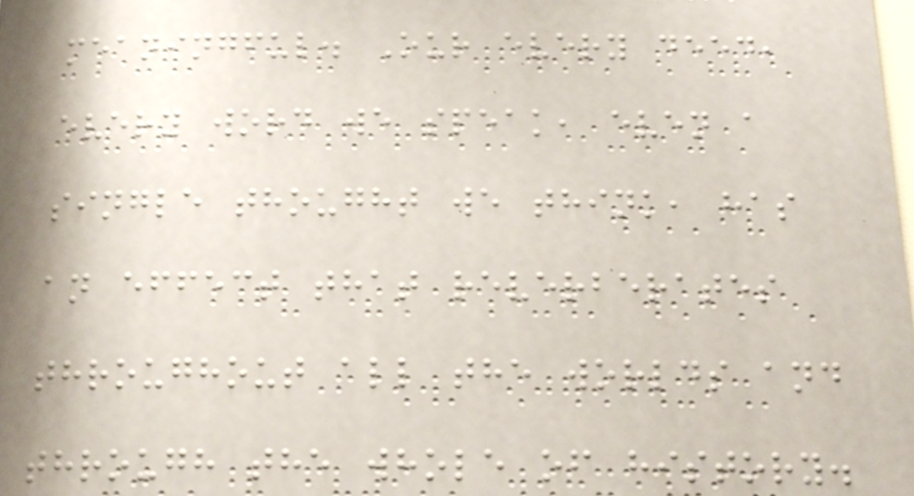meaningful. Our every deed,
every word we speak, even a
single thought we think, has
an effect that reverberates
throughout all the worlds and
through the whole of history.
